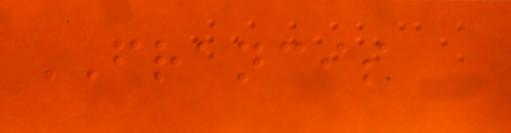FRANCIS
